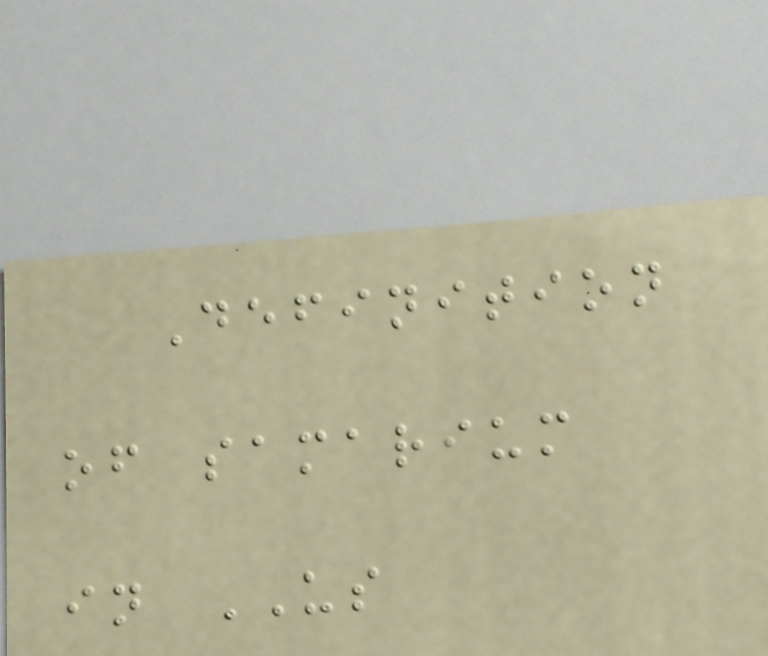Definition
of samarium
in US
